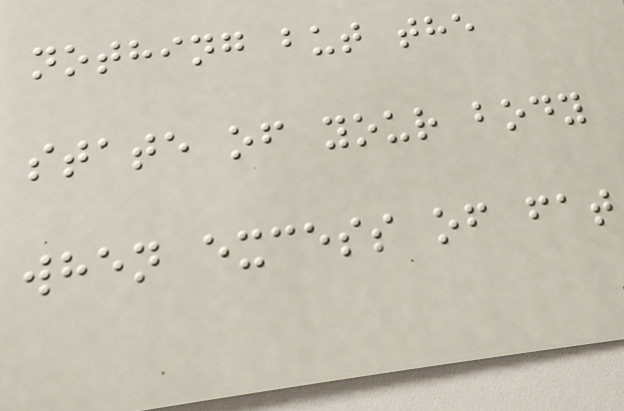nothing but the
state of your body
when excess of fat
